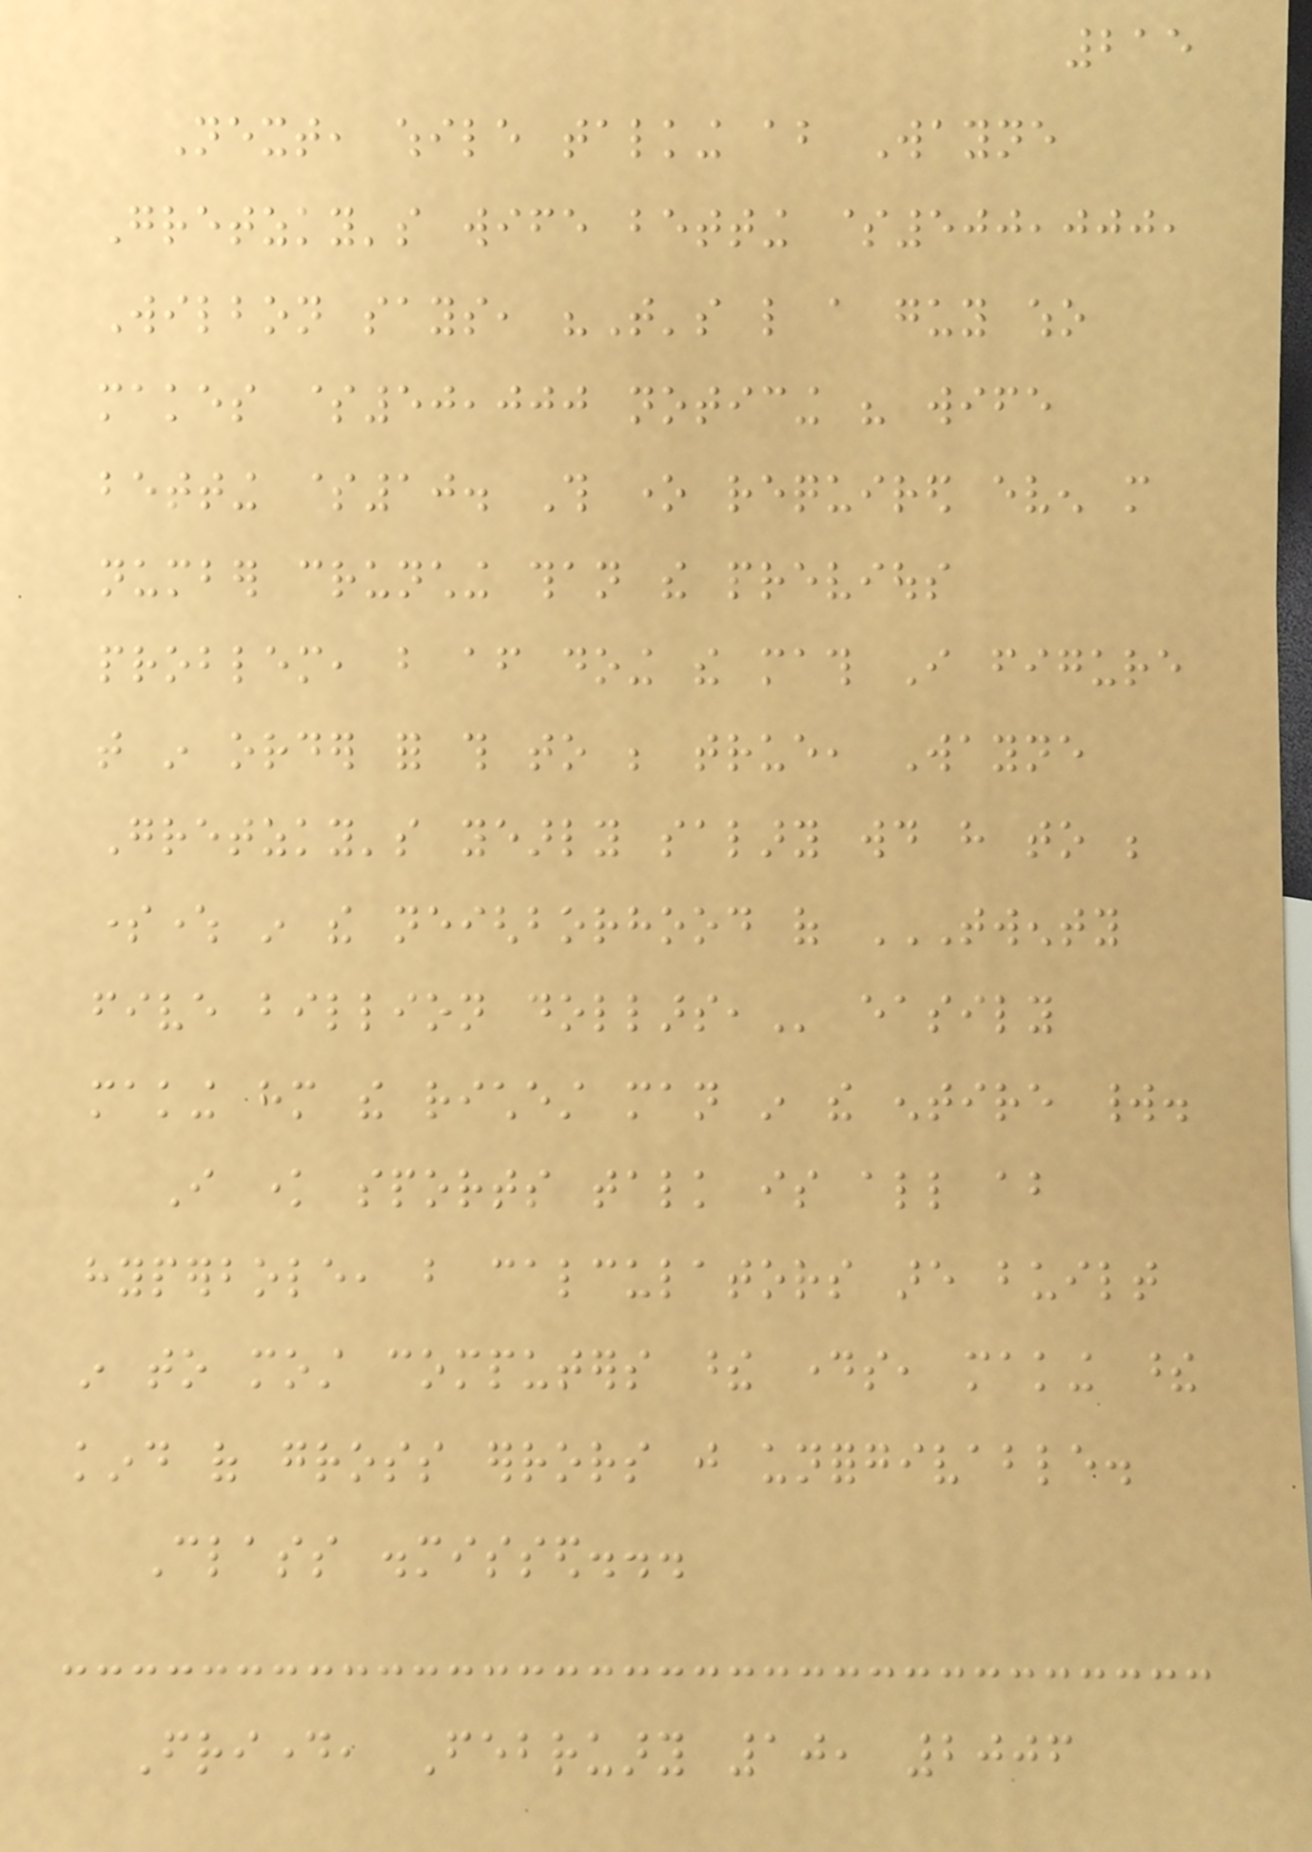215
Next, while talking about Wayne
Gretzky's wife betting $500,000,
Wilbon says, "That's like a guy who
makes $50,000 noticing his wife
betting $10. This one required even more
number crunching than the previous
problem, but after doing the math I figure
that in order for this to be true, Wayne
Gretzky's yearly salary would have to be
somewhere in the neighborhood of TWENTY
FIVE BILLION DOLLARS, easily
making him the richest man in the entire world.
I know sports talk is all about
hyperbole, but calculators are built
in to most computers these days, making these
kind of gross errors just unforgivable.
Class dismissed...
Friday, February 10, 2006
